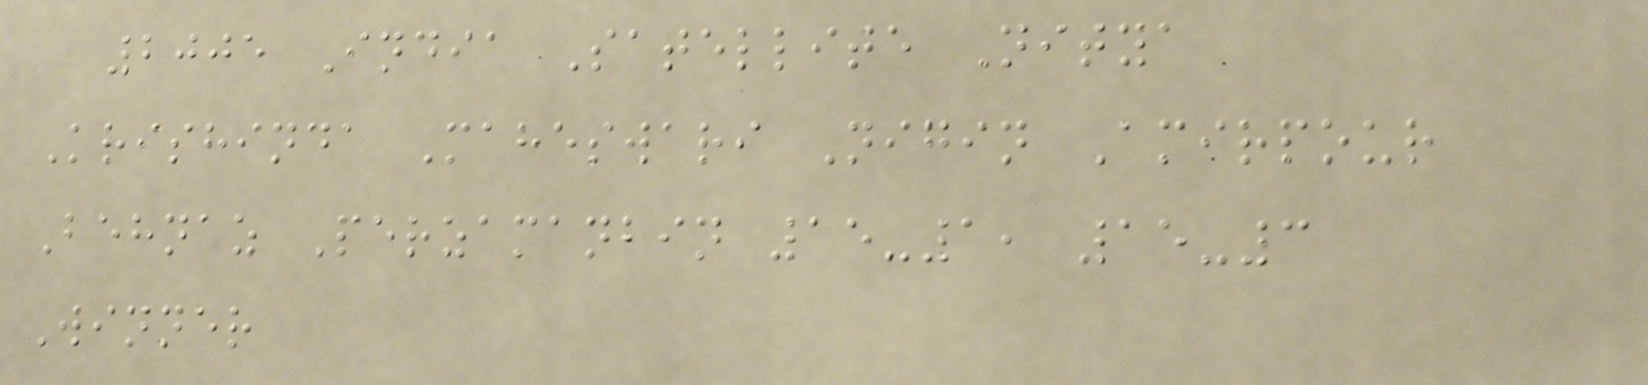2005 India Satellite Nitya
Krishinda Maheswari Nigin Amirpour
Behnaz Perzamanbin 15-1, 15-3
Winner
